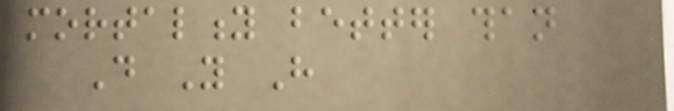mortality better than
Do You Have
